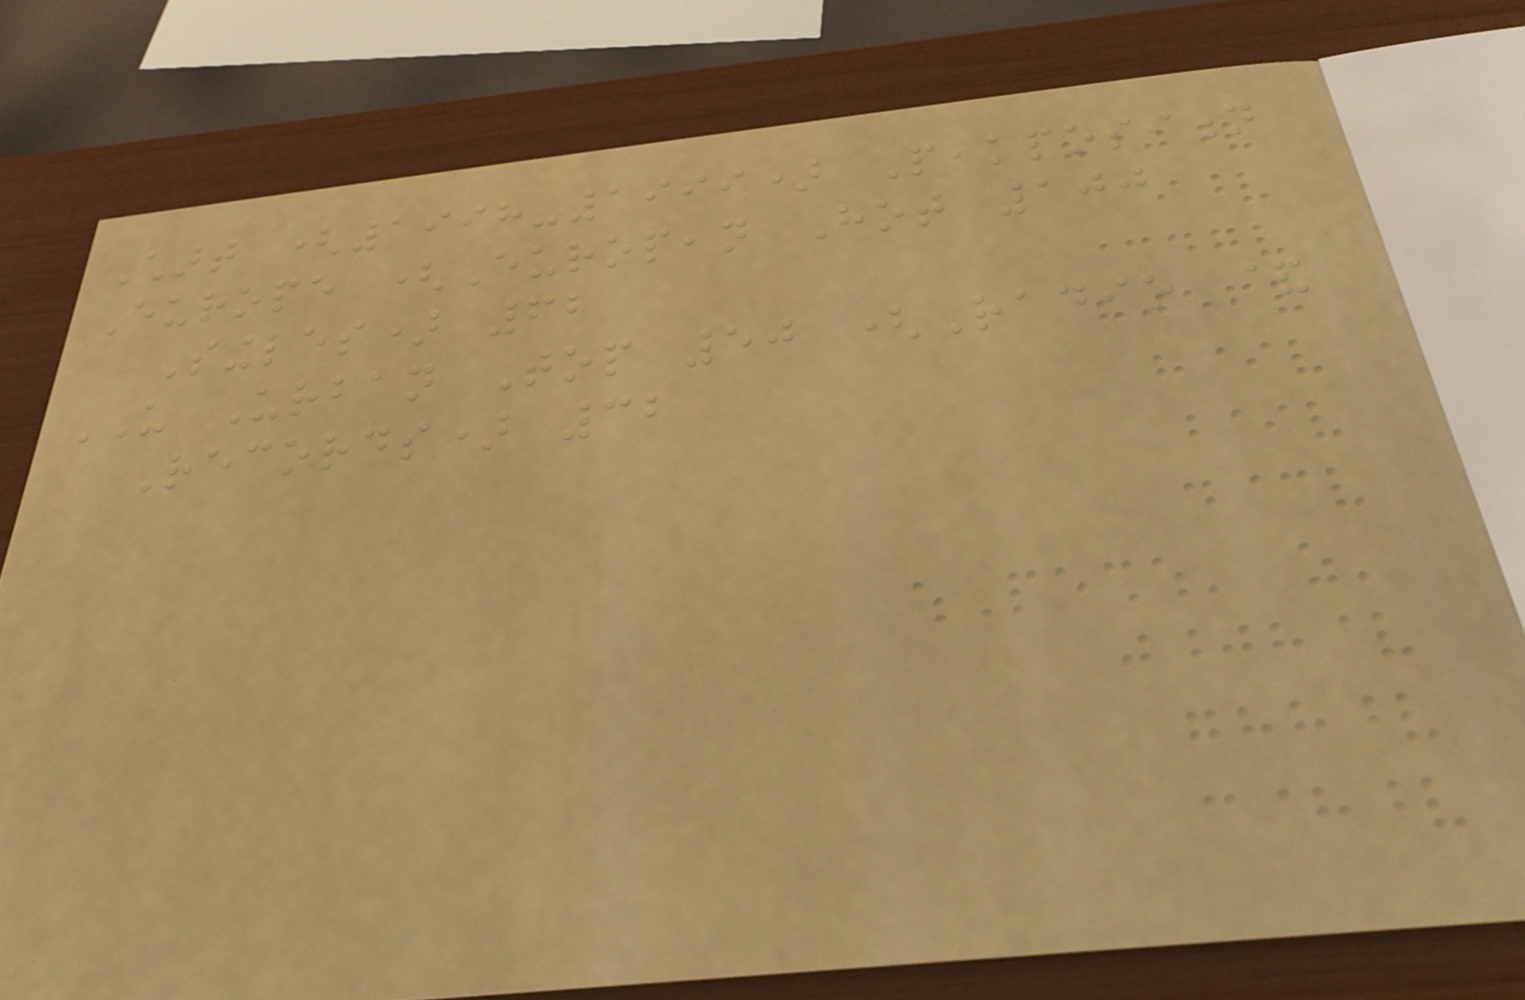Chart (1998-1999) Peakposition
Europe (European Hot 100
Singles) 62
US Urban Top 50 (Radio &
Records) 32
